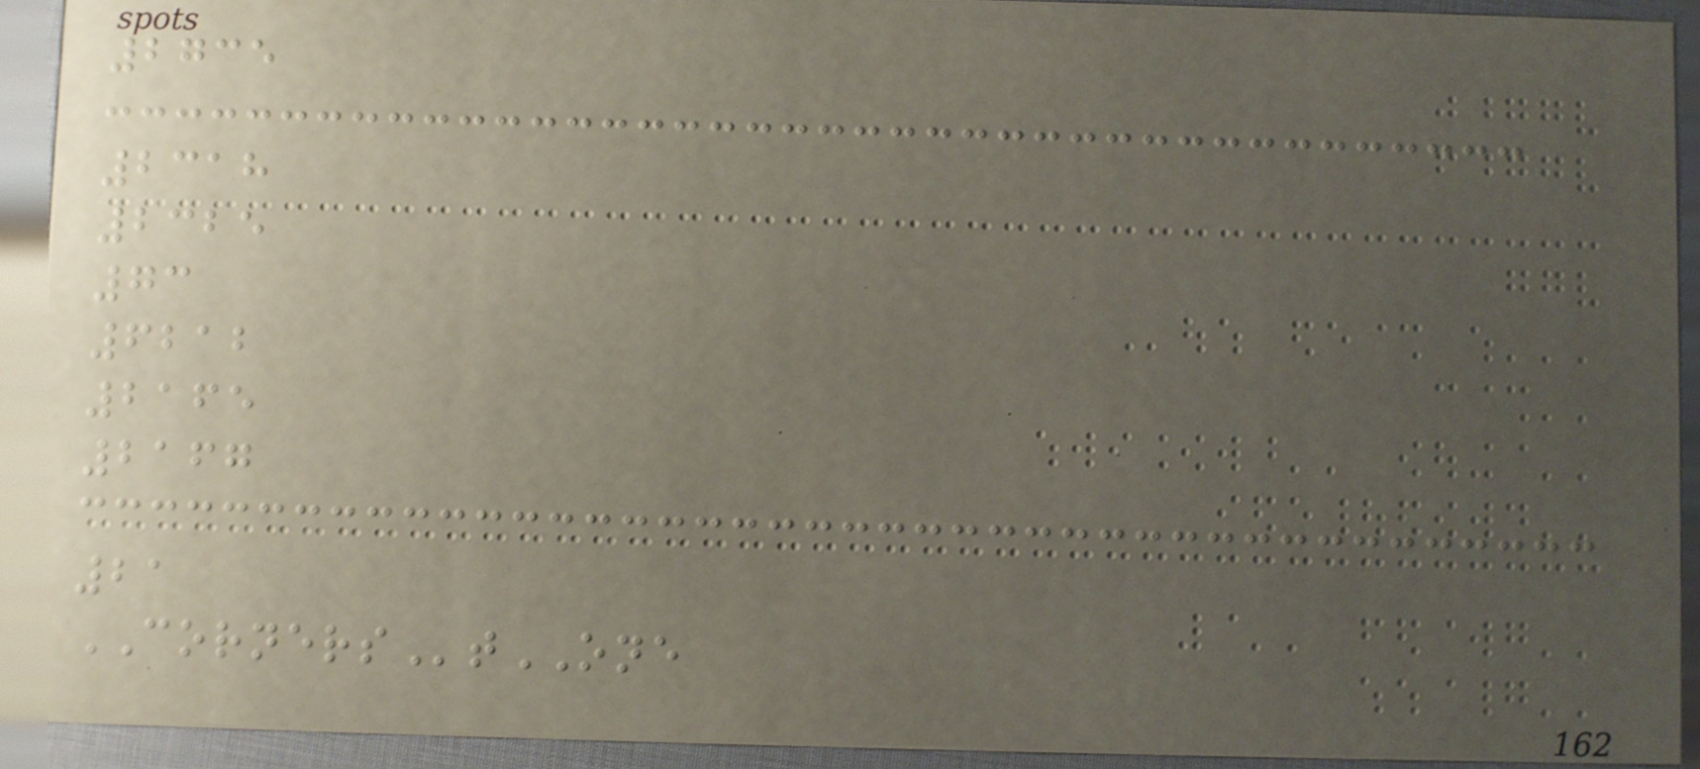2735
2318
2325
73
6212
2165
2167
21
CORNERStONE
